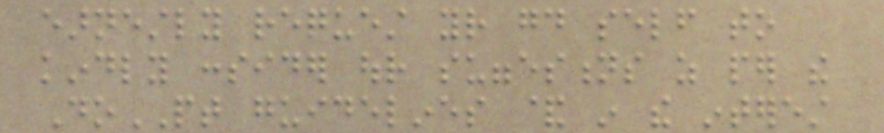earnestly request your good self to
kindly consider our suggestions as per the
DoPT guidelines & in the interest
